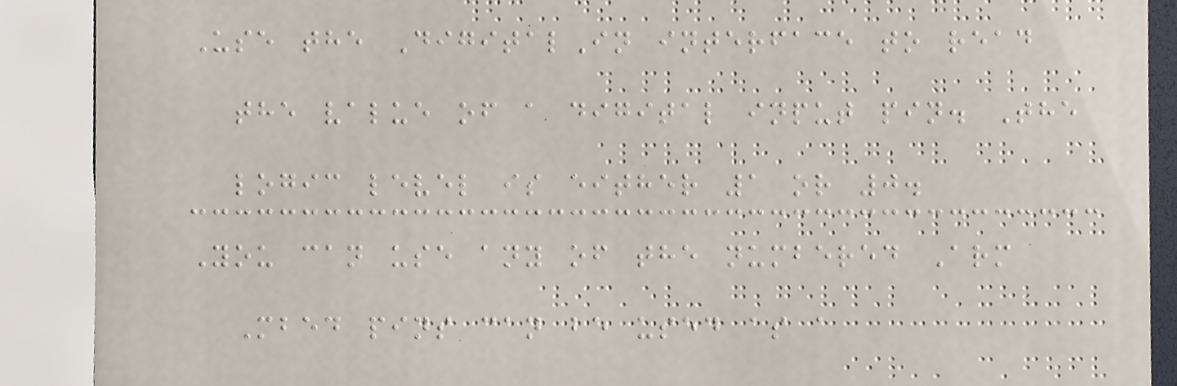Use the DigitalIn interface to read
the value of a digital input pin. The
logic level is either 1 or 0.
You can use any of the numbered Arm
Mbed pins can be used as a
